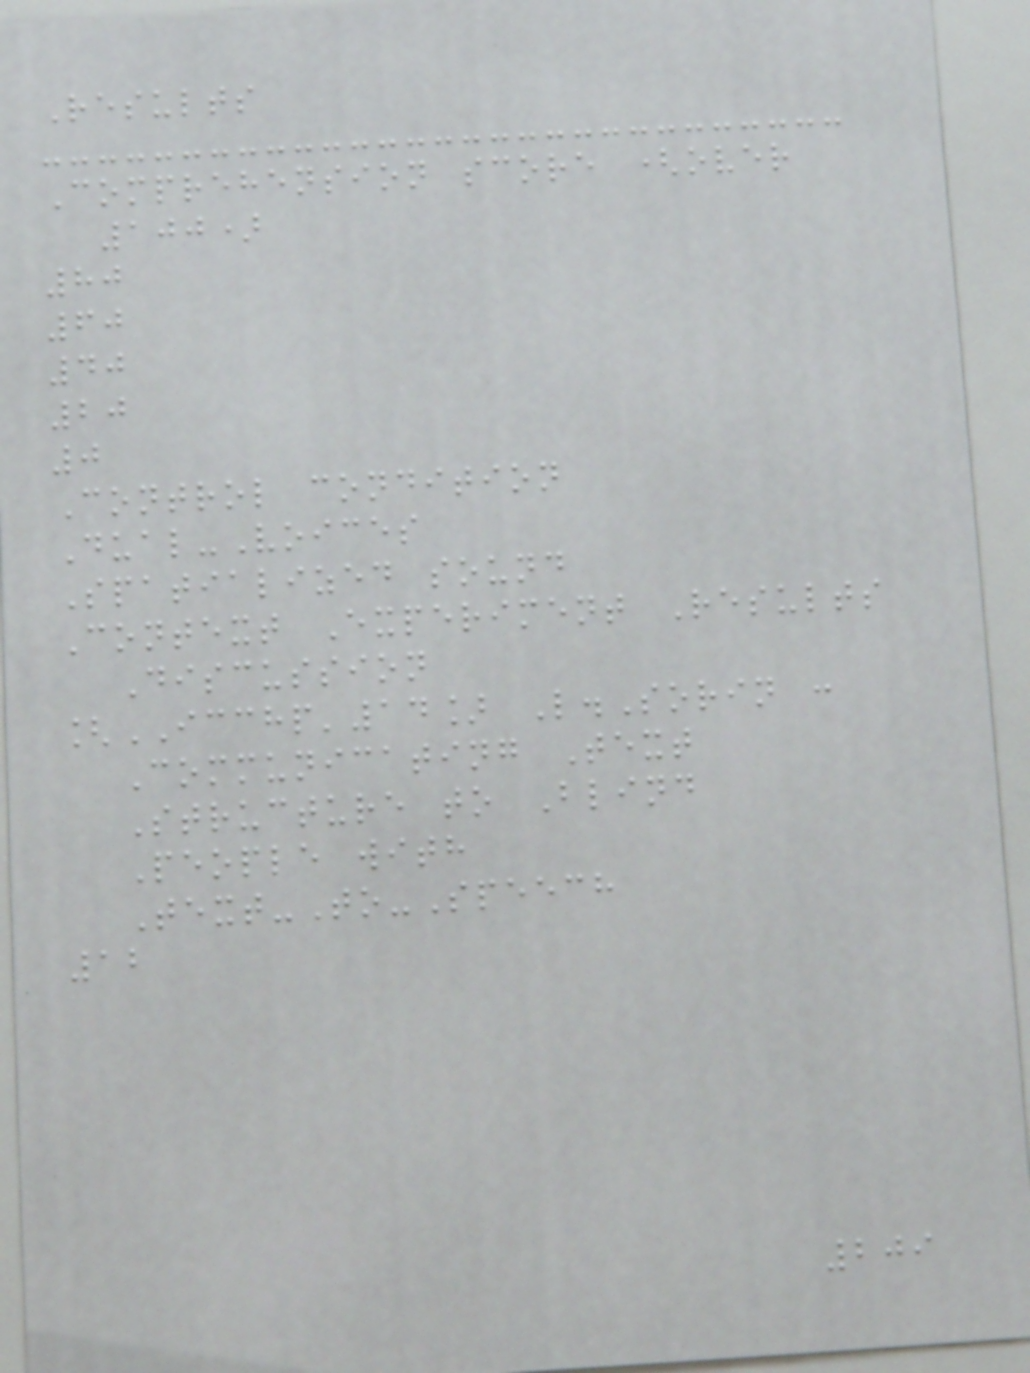Results
Comprehension score (over
100)
80
60
40
20
0
Control condition
Dual-Voices
Spatialized sound
Context Experiment Results
Discussion
[ICCHP'14] L.Sorin :
Communicating Text
Structure to Blind
People with
Text-To-Speech
12
209
